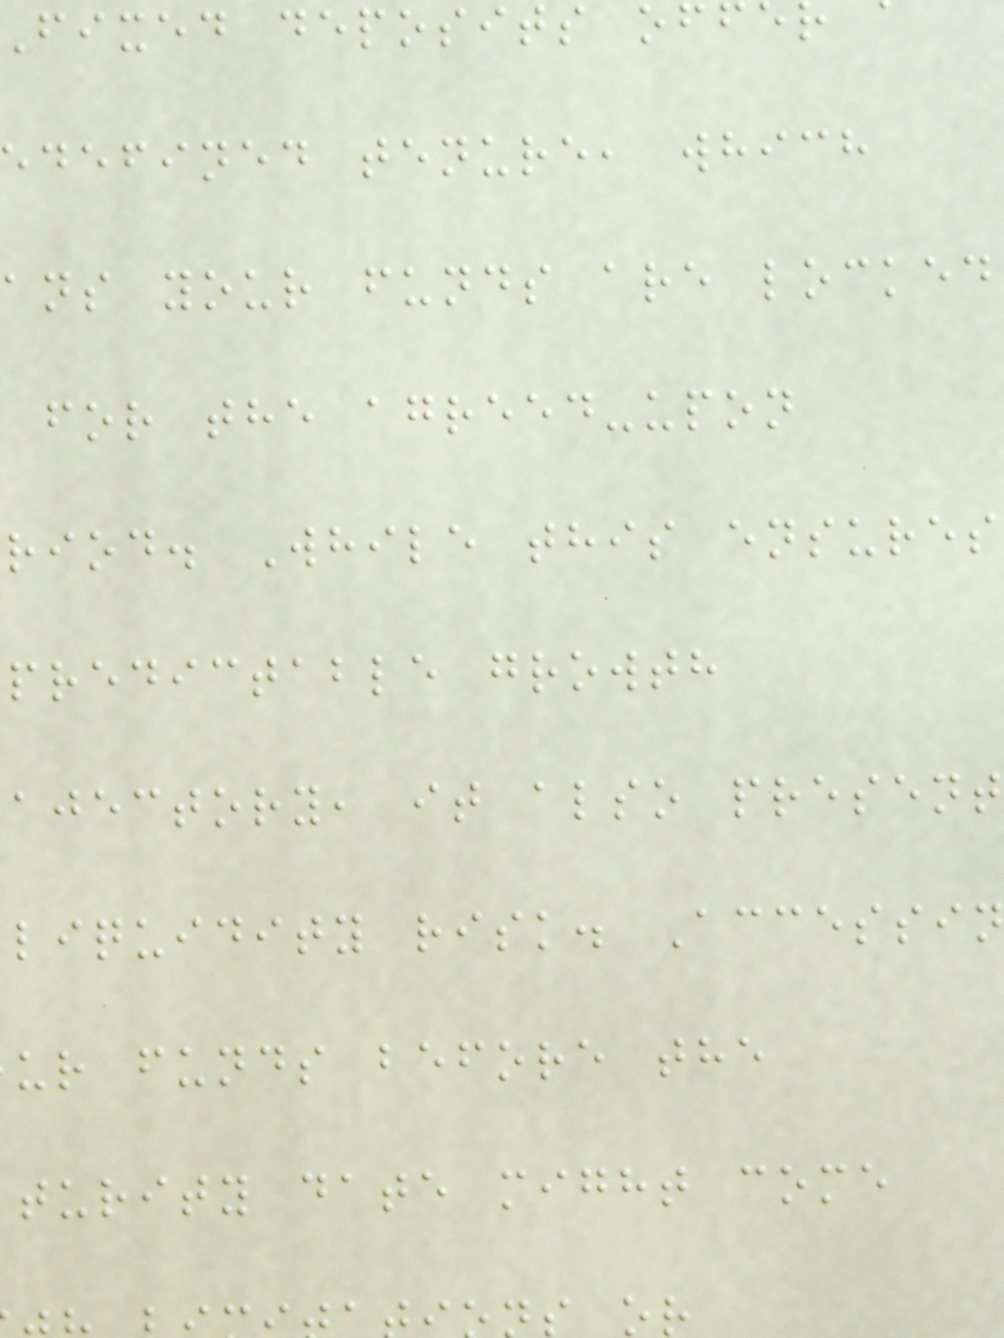fixed deposits of
edefined tenure, which
ans your funds are locked
for the agreed-upon
riod. While this ensures
predictable growth
ajectory, it also present
liquidity risk. Accessin
ur funds before the
turity date might come
